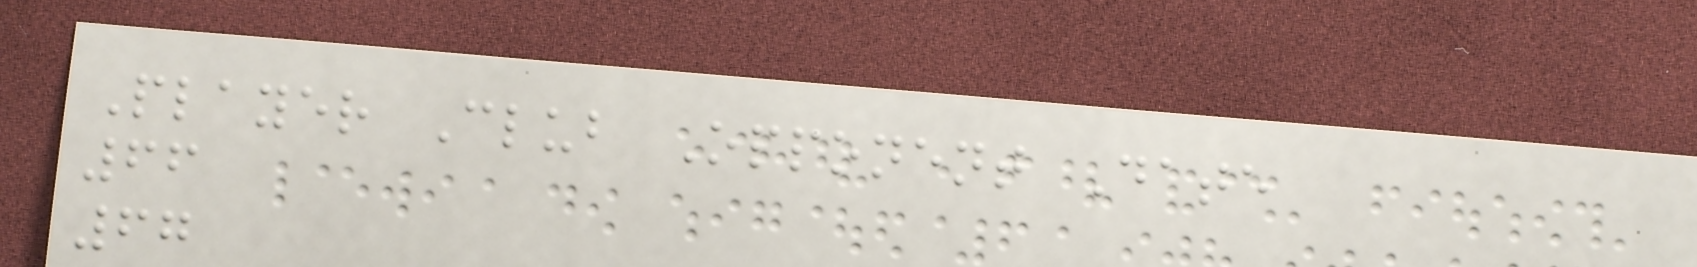Player Club Opponent Date
66
67
